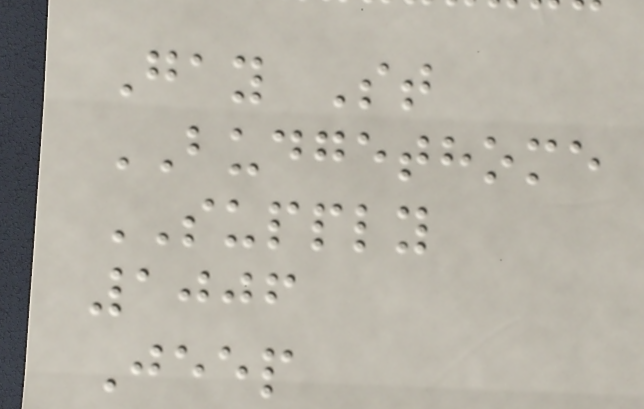Gay St
BUDGETHOME
SUPPLY
1006
Jeep
